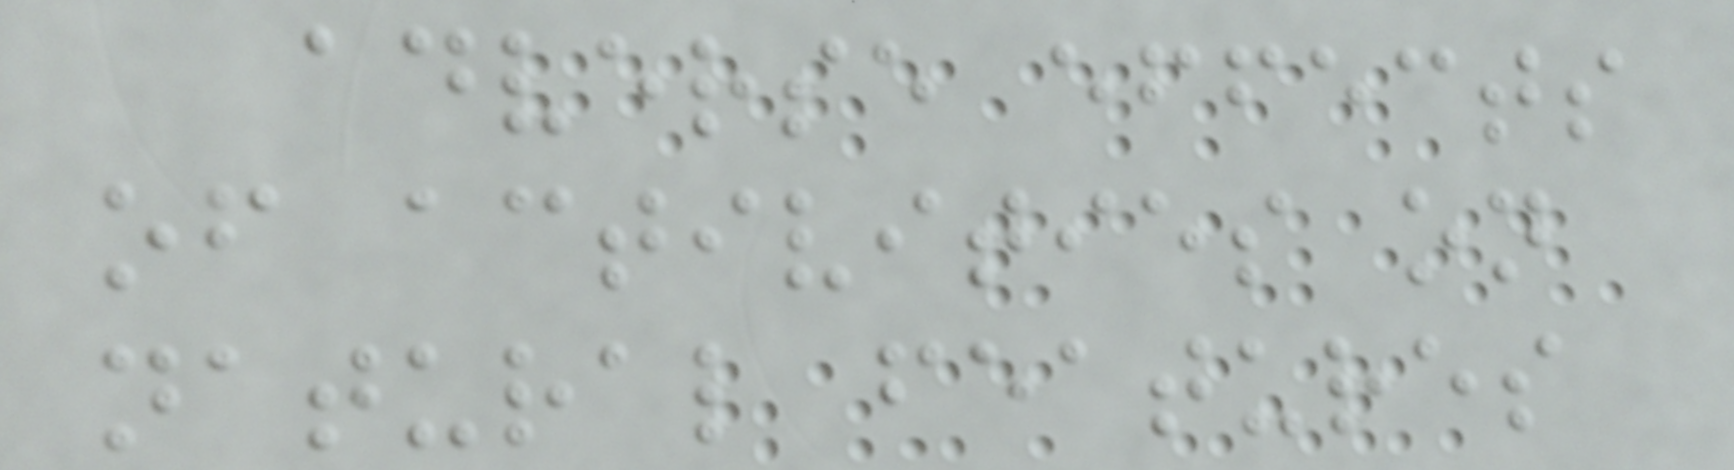adverse effects
of activities on
natural features
